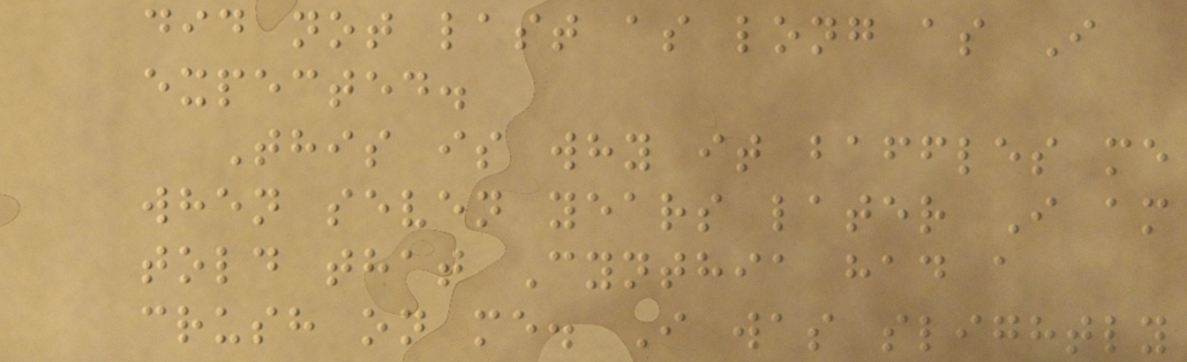did not last as long as I
expected.
This is why it baffles me
when seven years later I am
told that Cynthia had a
crush on me. I was slightly
